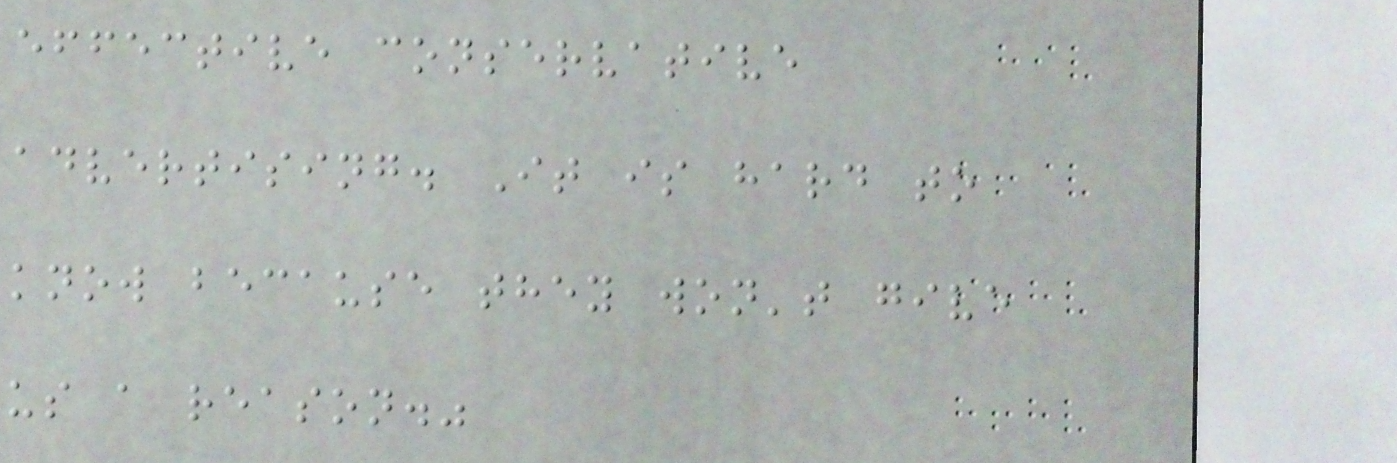effective conservative
advertising. It is hard to
know because they won't give
us a reason."
